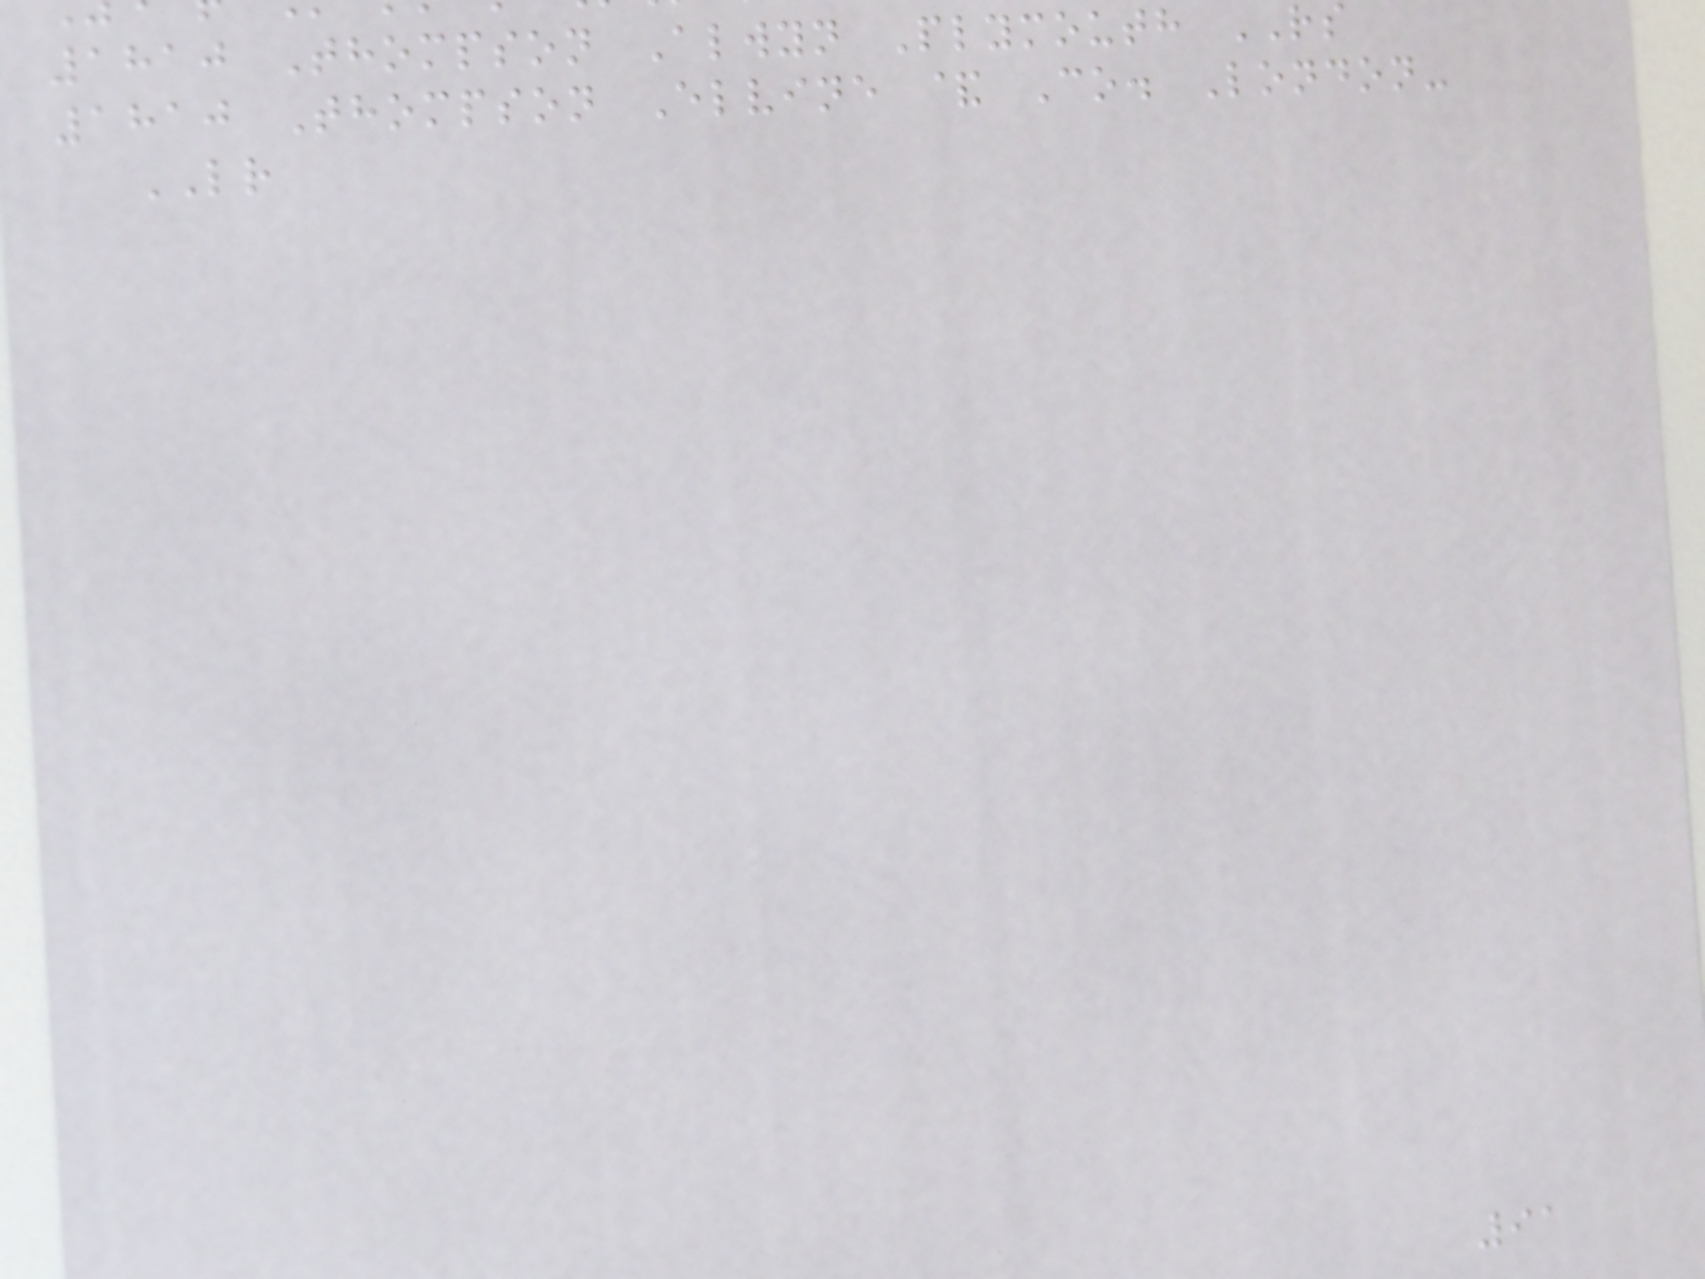1810 Thompson Alwyn Plymouth RS
1810 Thompson Elvine & Co. London-
LR
91
